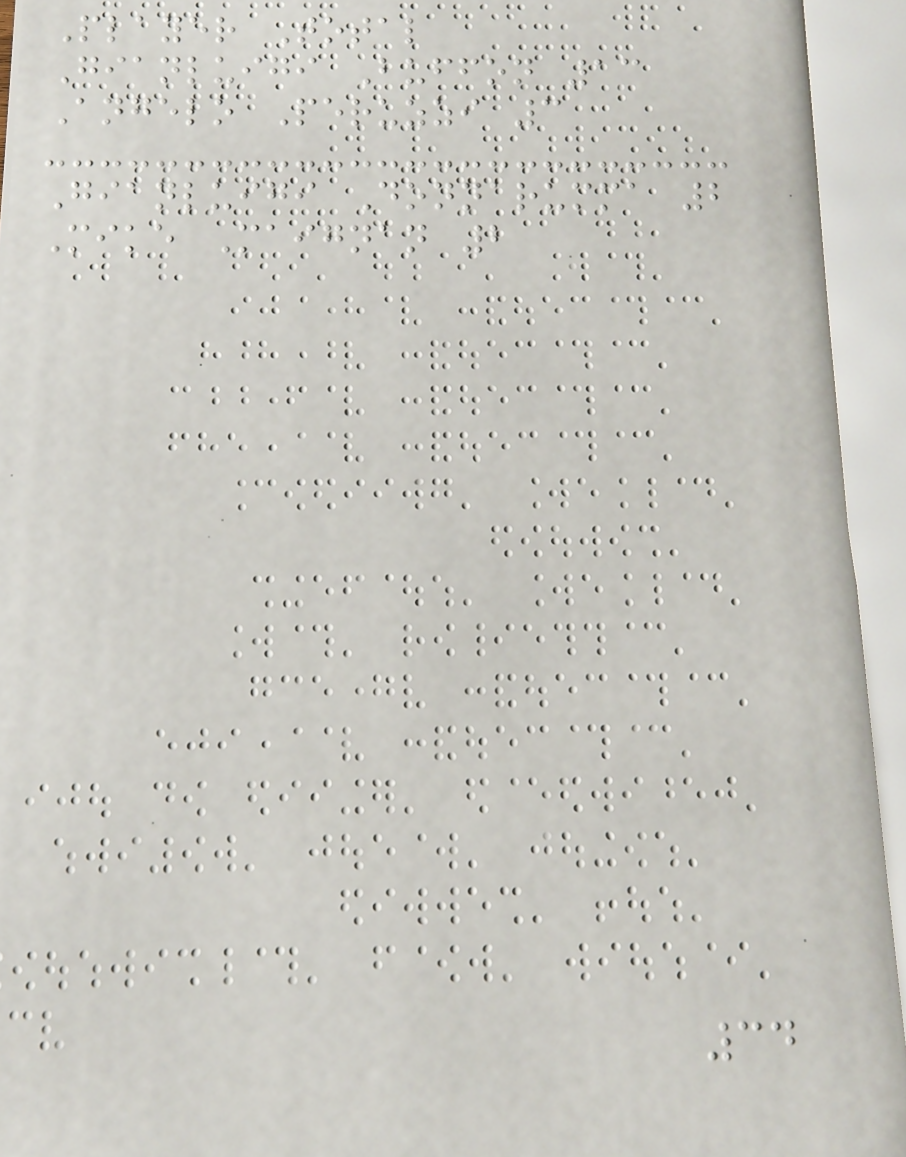Player Total
Gianluigi Buffon 13
Angelo Peruzzi 3
Gianluigi Donnarumma 2
Mike Maignan 2
34
